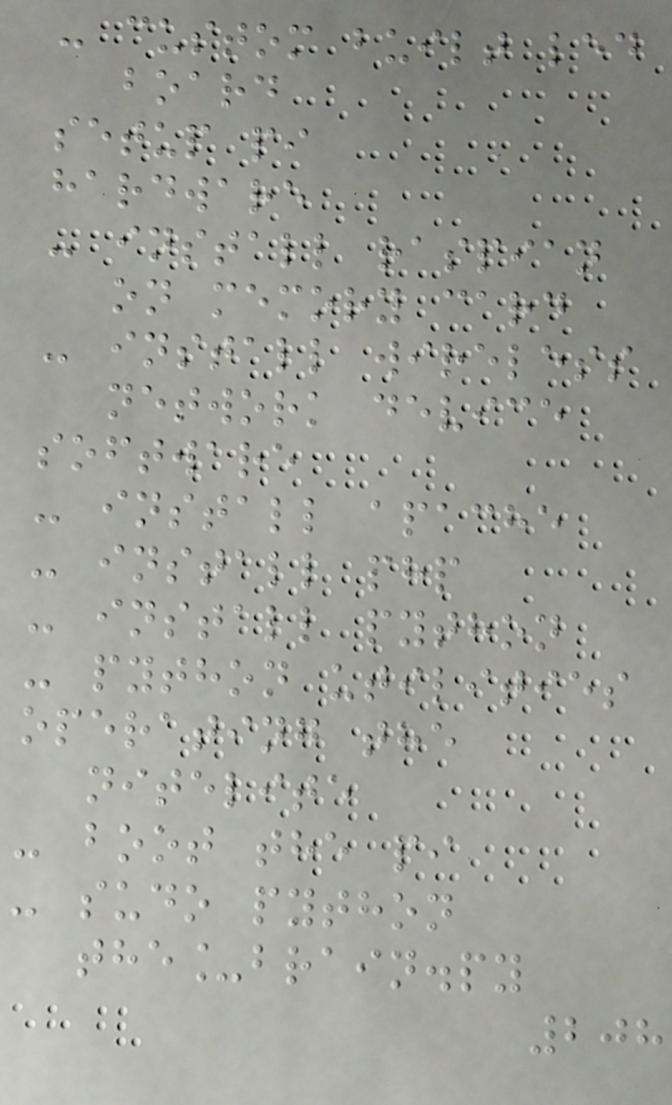- custom built led
board
setup pi
hardware
- install raspian
on memory card
- install wireless
network device
software
- install apache
- install php
- install python
- python utilities
operating the
nitelite
- boot the pi
- sudo python
the_brain.py
208
